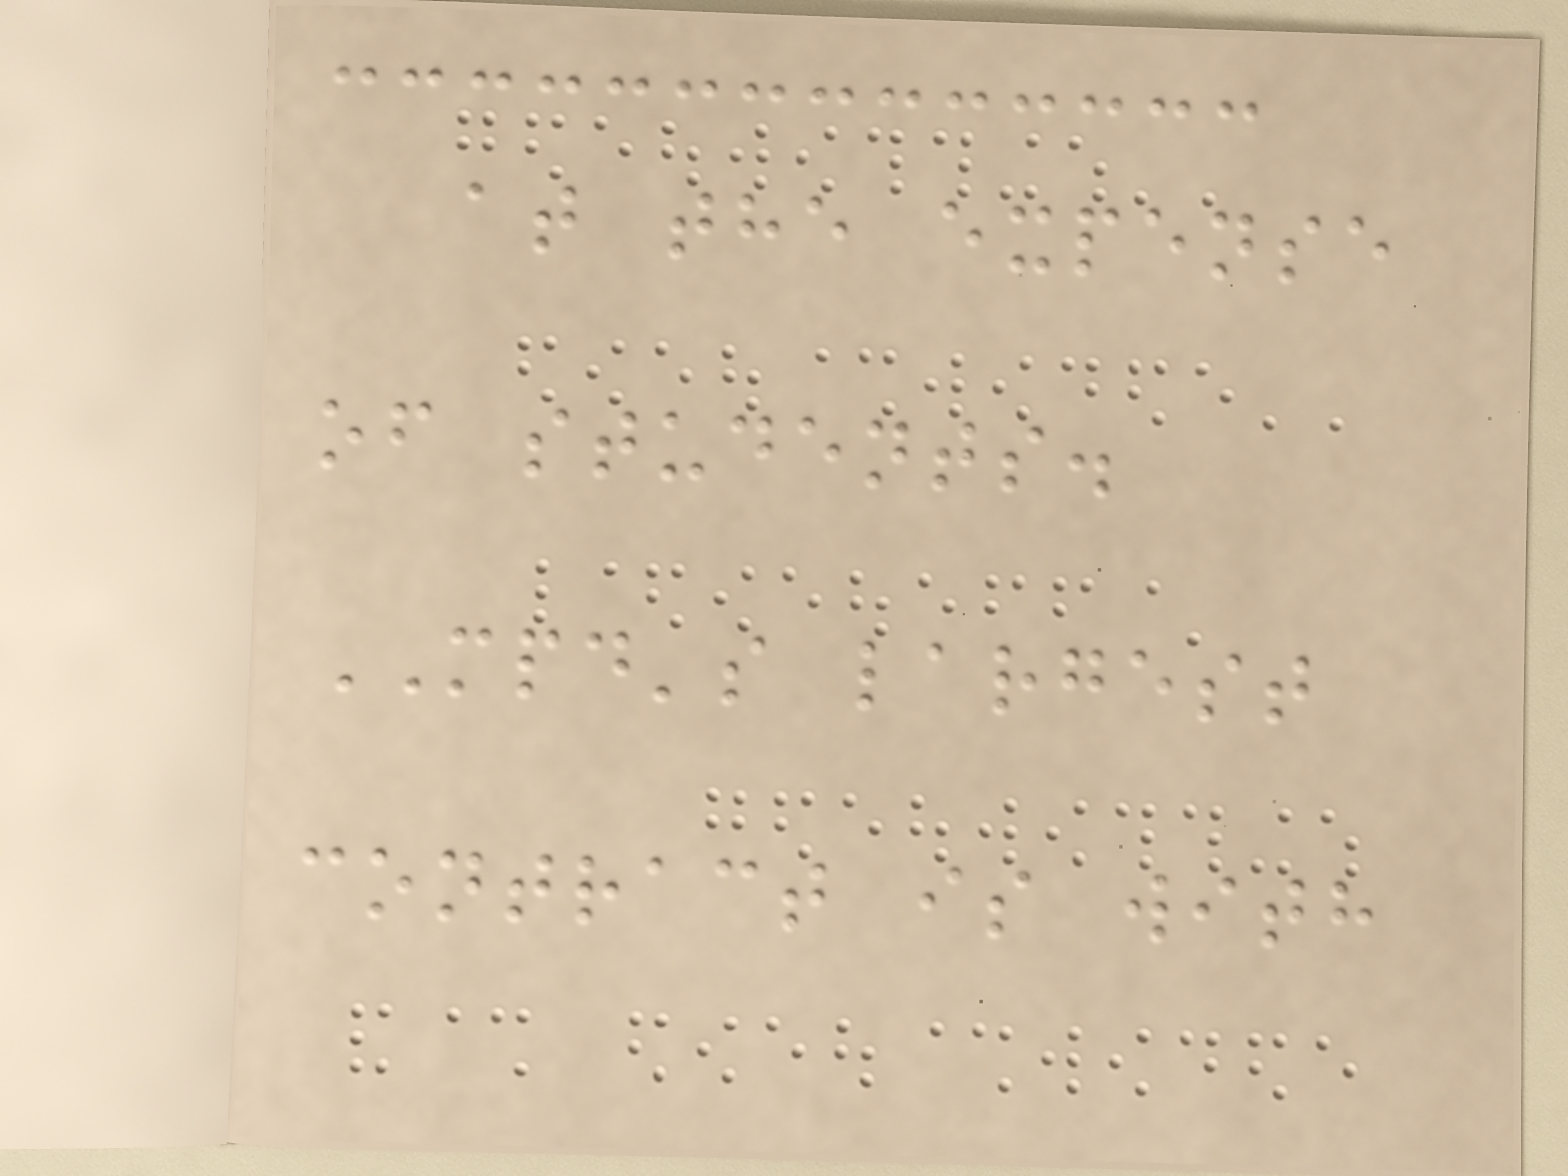at the expense
of students.
MPD's largest
contract is with
